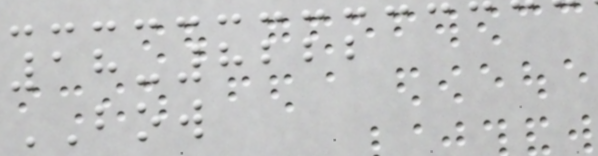18-8222
BOW
